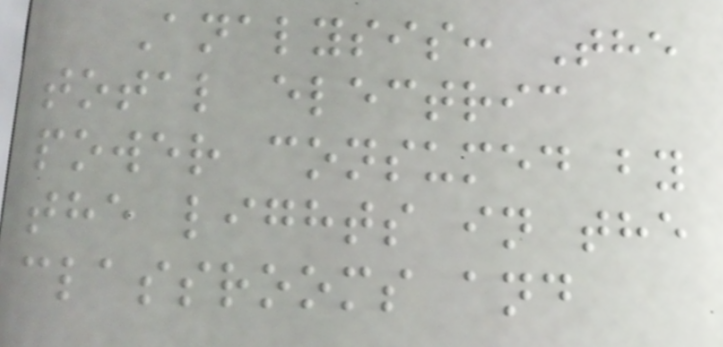Analysis: The
total electric
power consumed by
the lights in the
classrooms and
